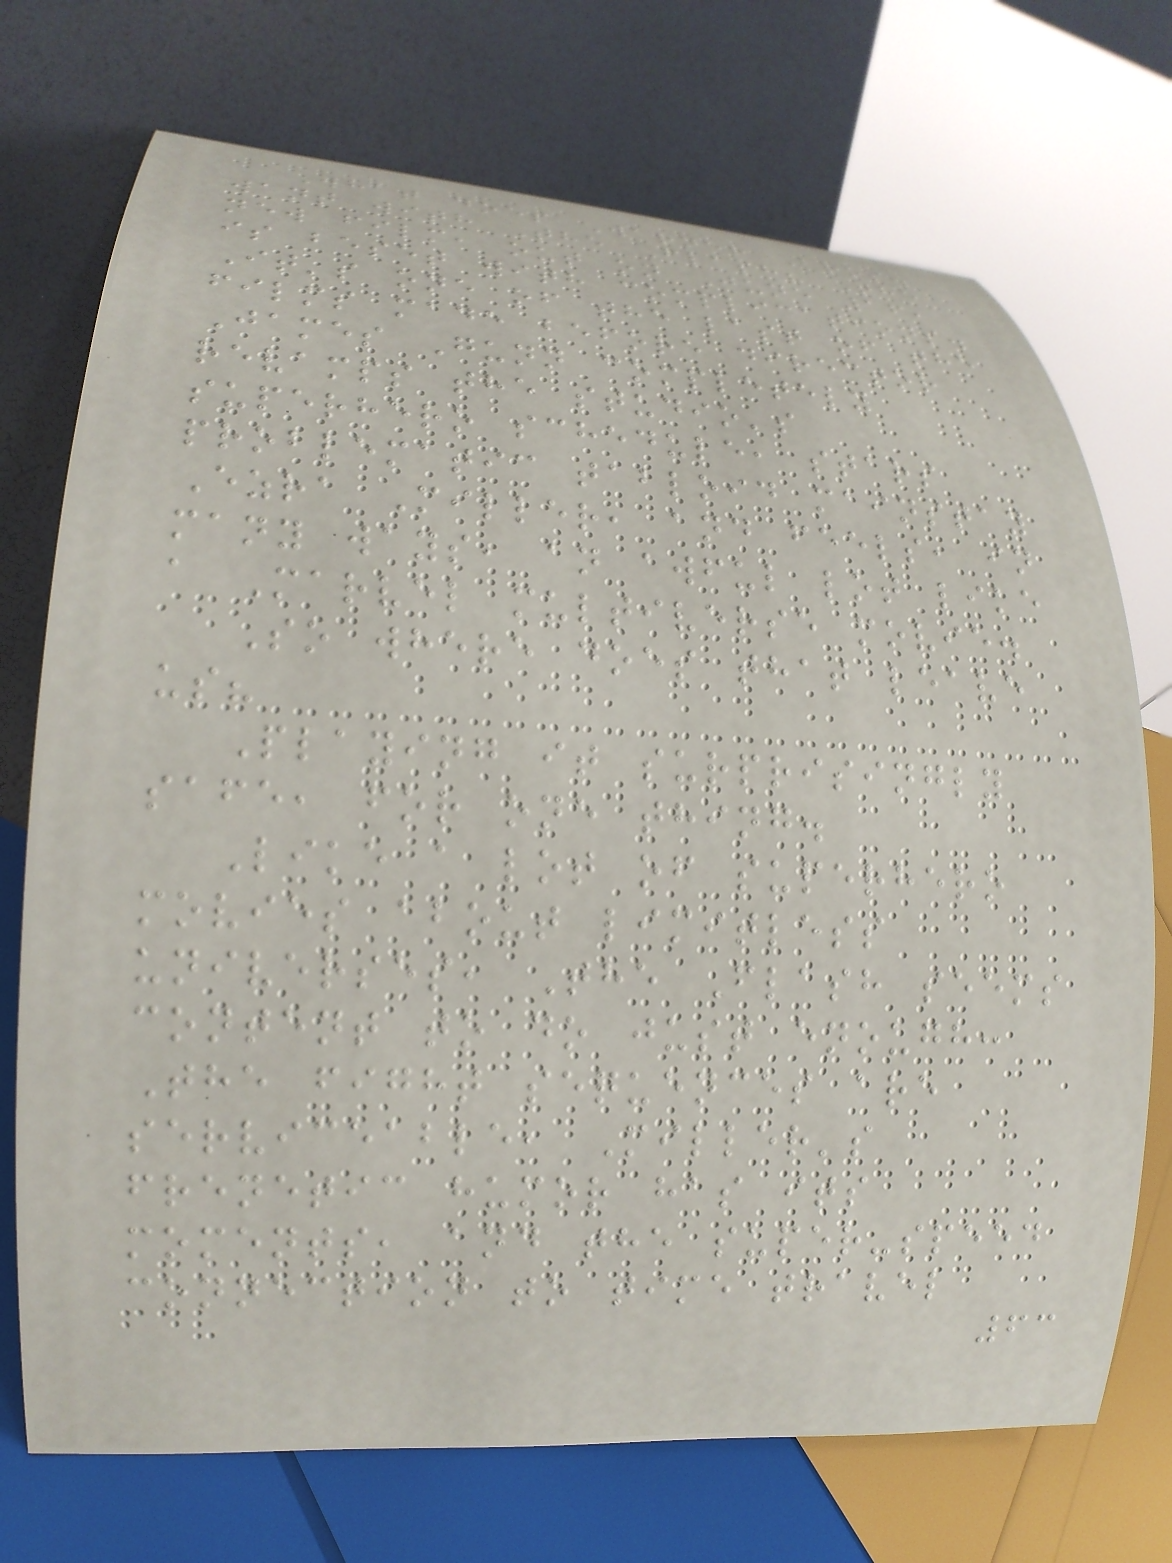What does Warner Bros.
want with The Flash? The
new film, out on June 16,
is beset with complications.
It's one of the last of the
films made before director
James Gunn completely
revamps the studio's
superhero schedule, stars
problematic tabloid mainstay
Ezra Miller, and feels, in
many ways, an awful lot like
a Marvel multiverse movie.
So where does that leave
us?
Playing it surprisingly
safe, for one thing.
Like a lot of superhero
movies about limitless
universes, The Flash seems
content to do just enough:
The fight sequences are
serviceable, Miller's
frenetic humor has its
moments, and the super-speed
connection to time travel
63
